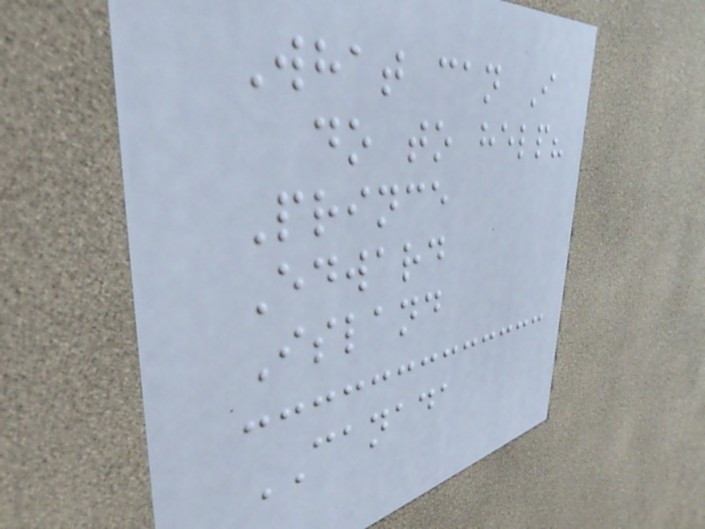What can I
do to help?
Prince
Edward
Island
CANADA
